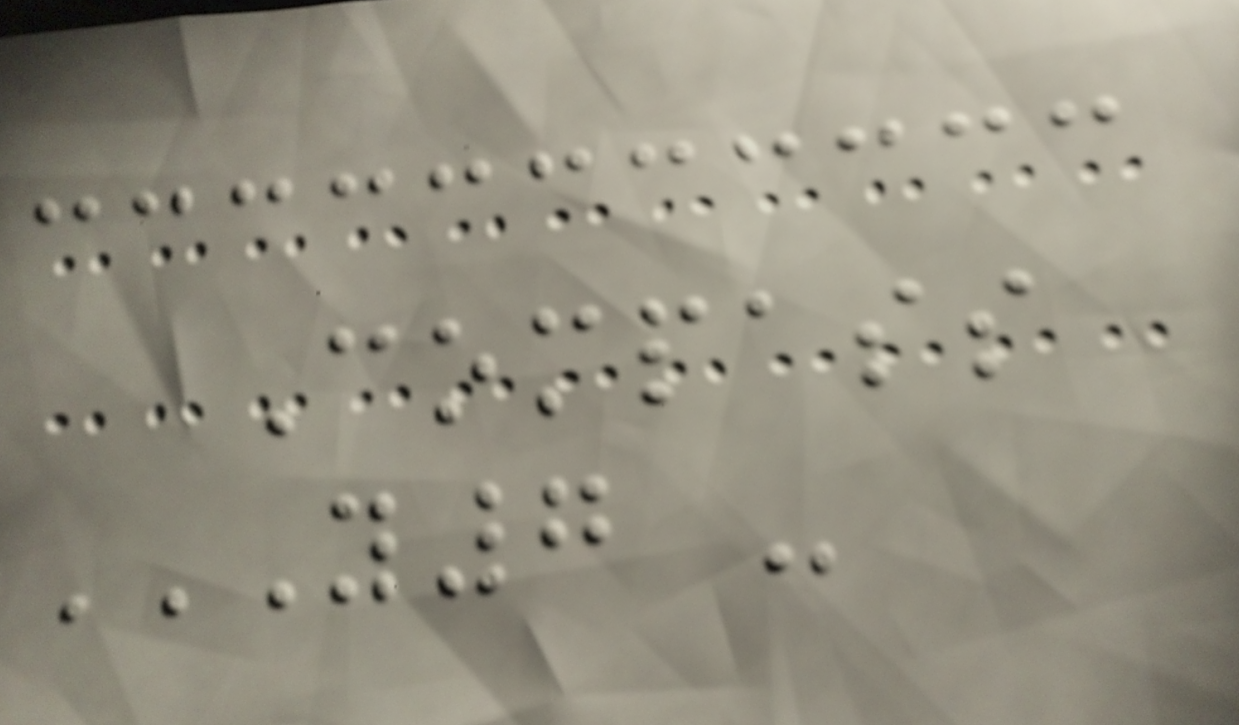Compass
Y7 -
